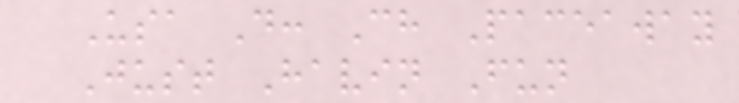Usa D: Ch Paceaway
Just Havin Fun
